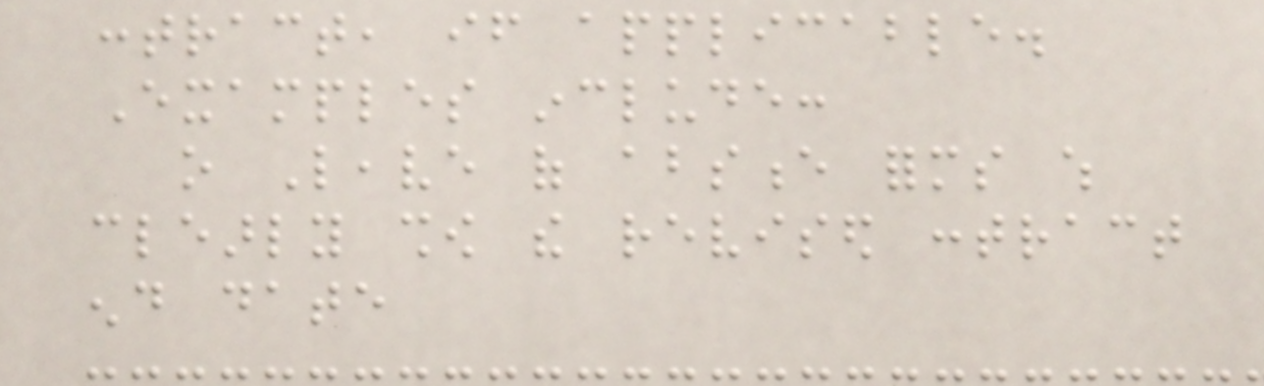contract, if applicable.
Examples include:
o Leave of absence forms which
clearly show the revised contract
end date
